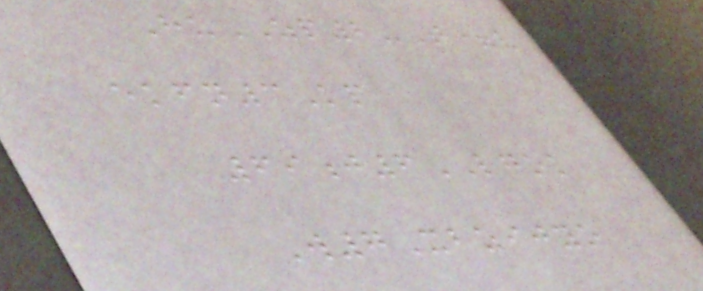HuZP2-T=v
ekfn3Kp
69j6LGOK
W7Xbzijyo
